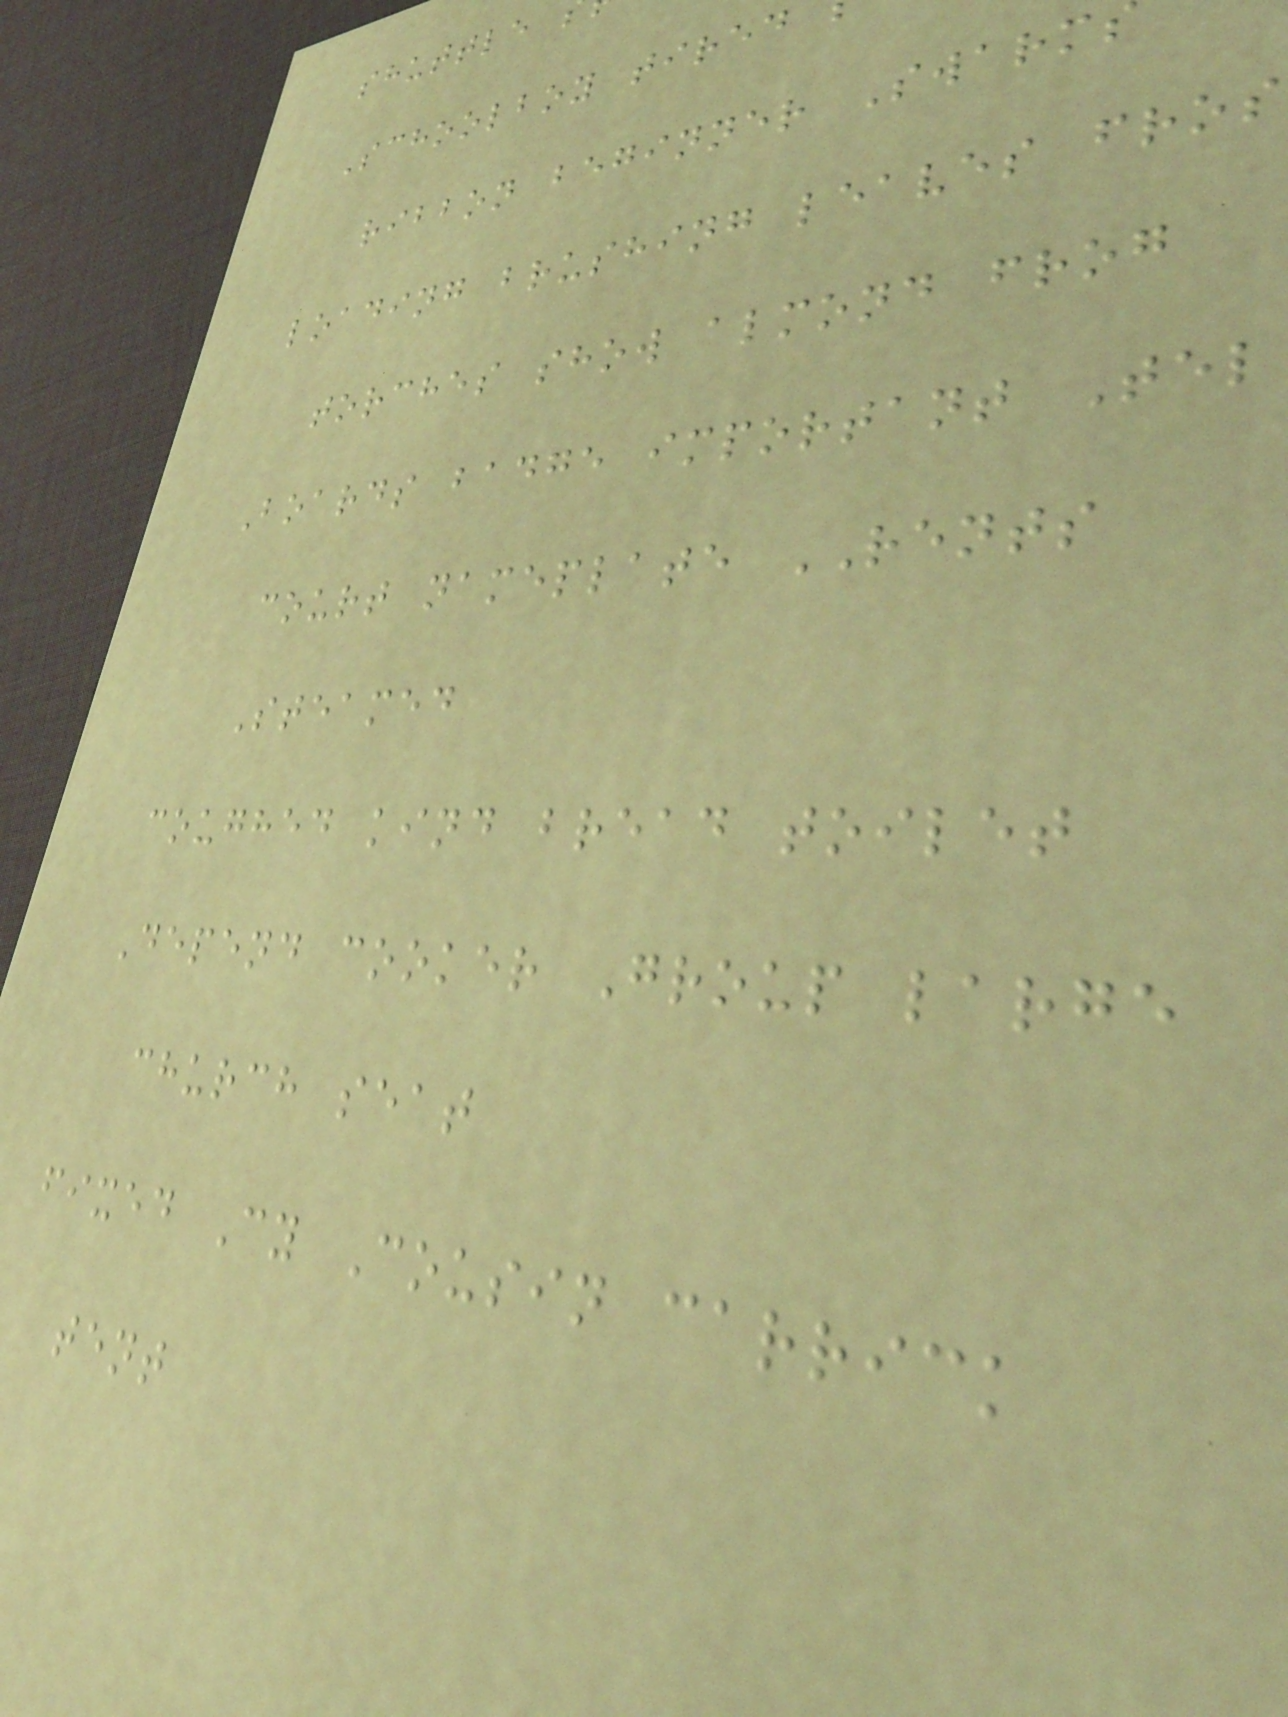shuttle
Schoolboy tired
ribbon beginner Swarm
loading brushing leaves fros
torches show almond frog
Boards badge important Tel
court nameplate RENTS
Steamed
coughed kind bread toilet
Depend cooker Group large
church seat
fixed Cy Cousin carrick
tent
